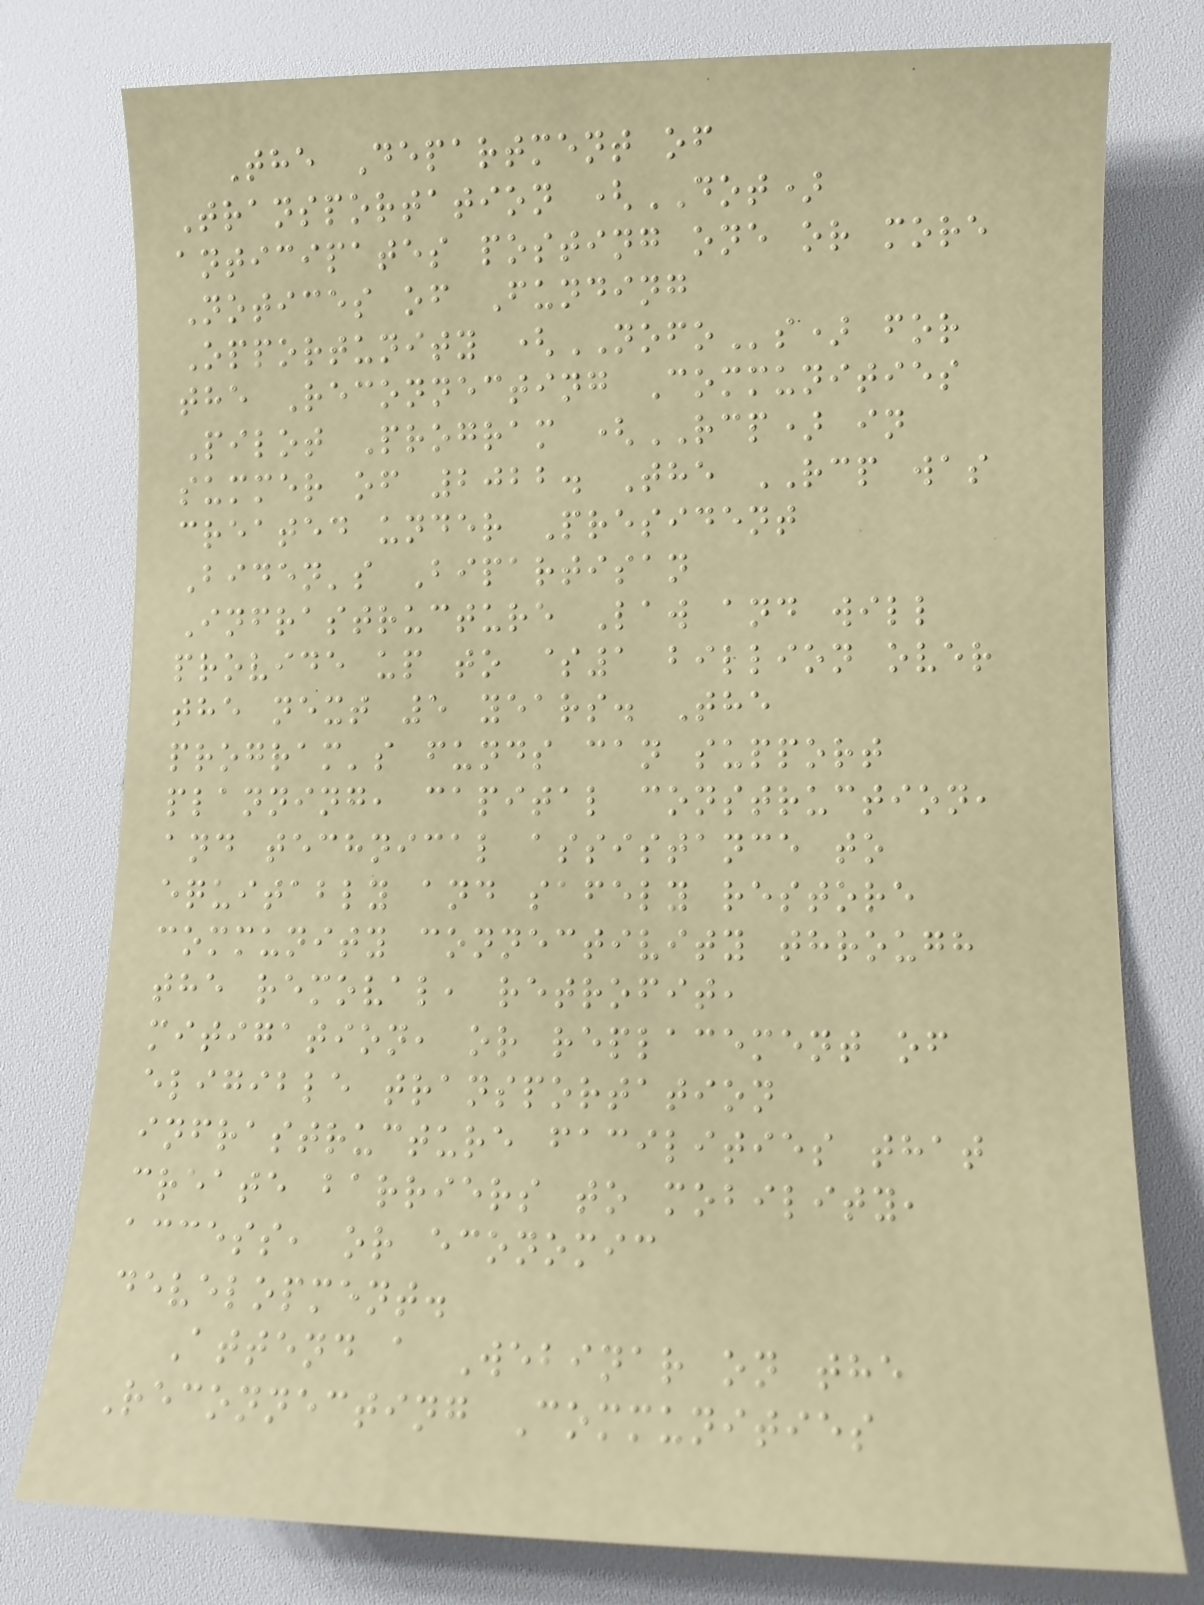The Department of
Transportation (DOT)
anticipates posting one or more
Notices of Funding
Opportunity (NOFOs) for
the Reconnecting Communities
Pilot Program (RCP) in
summer of 2022. The RCP was
created under President
Biden's Bipartisan
Infrastructure Law and will
provide up to $1 billion over
the next 5 years. The
program's funds can support
planning, capital construction,
and technical assistance to
equitably and safely restore
community connectivity through
the removal, retrofit,
mitigation, or replacement of
eligible transportation
infrastructure facilities that
create barriers to mobility,
access, or economic
development.
Attend a Webinar on the
Reconnecting Communities
